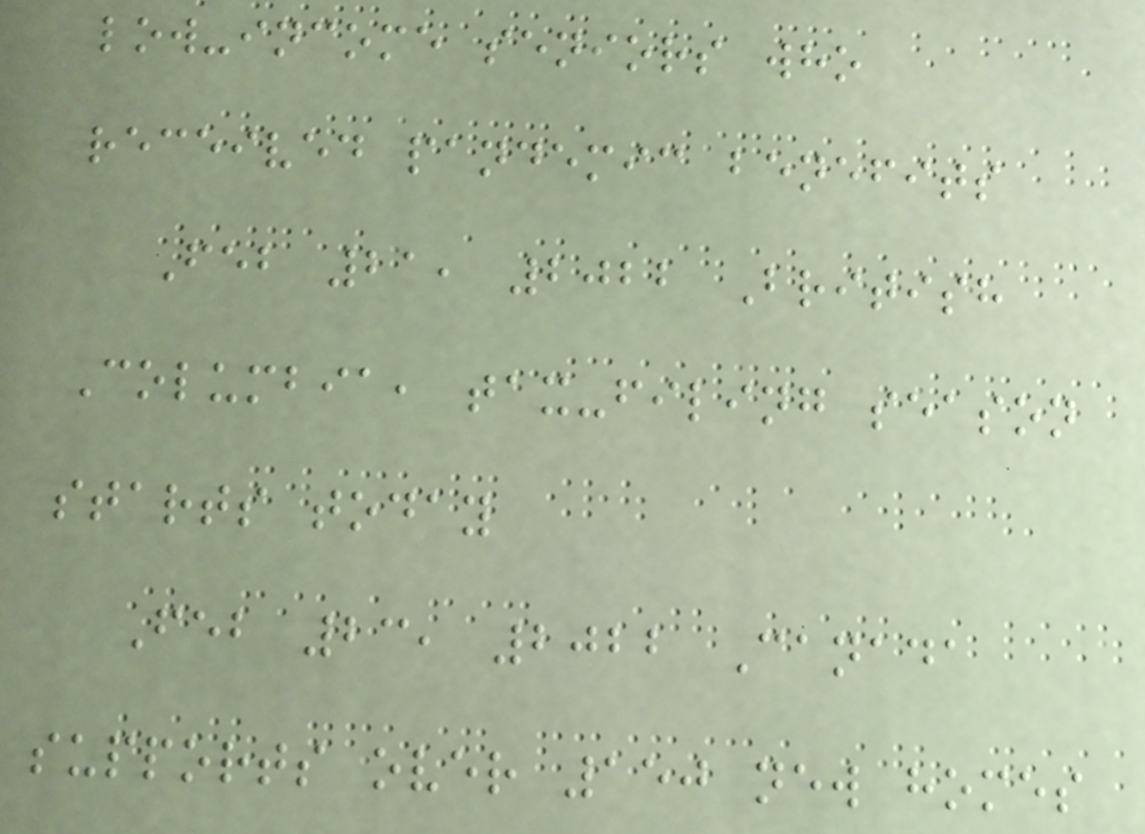low-income seniors who
received pandemic benefits
Feb 21, 2022 British
Columbia, tax-filing season
starts today
Feb 23, 2022 Canada
supports over 150 new homes
